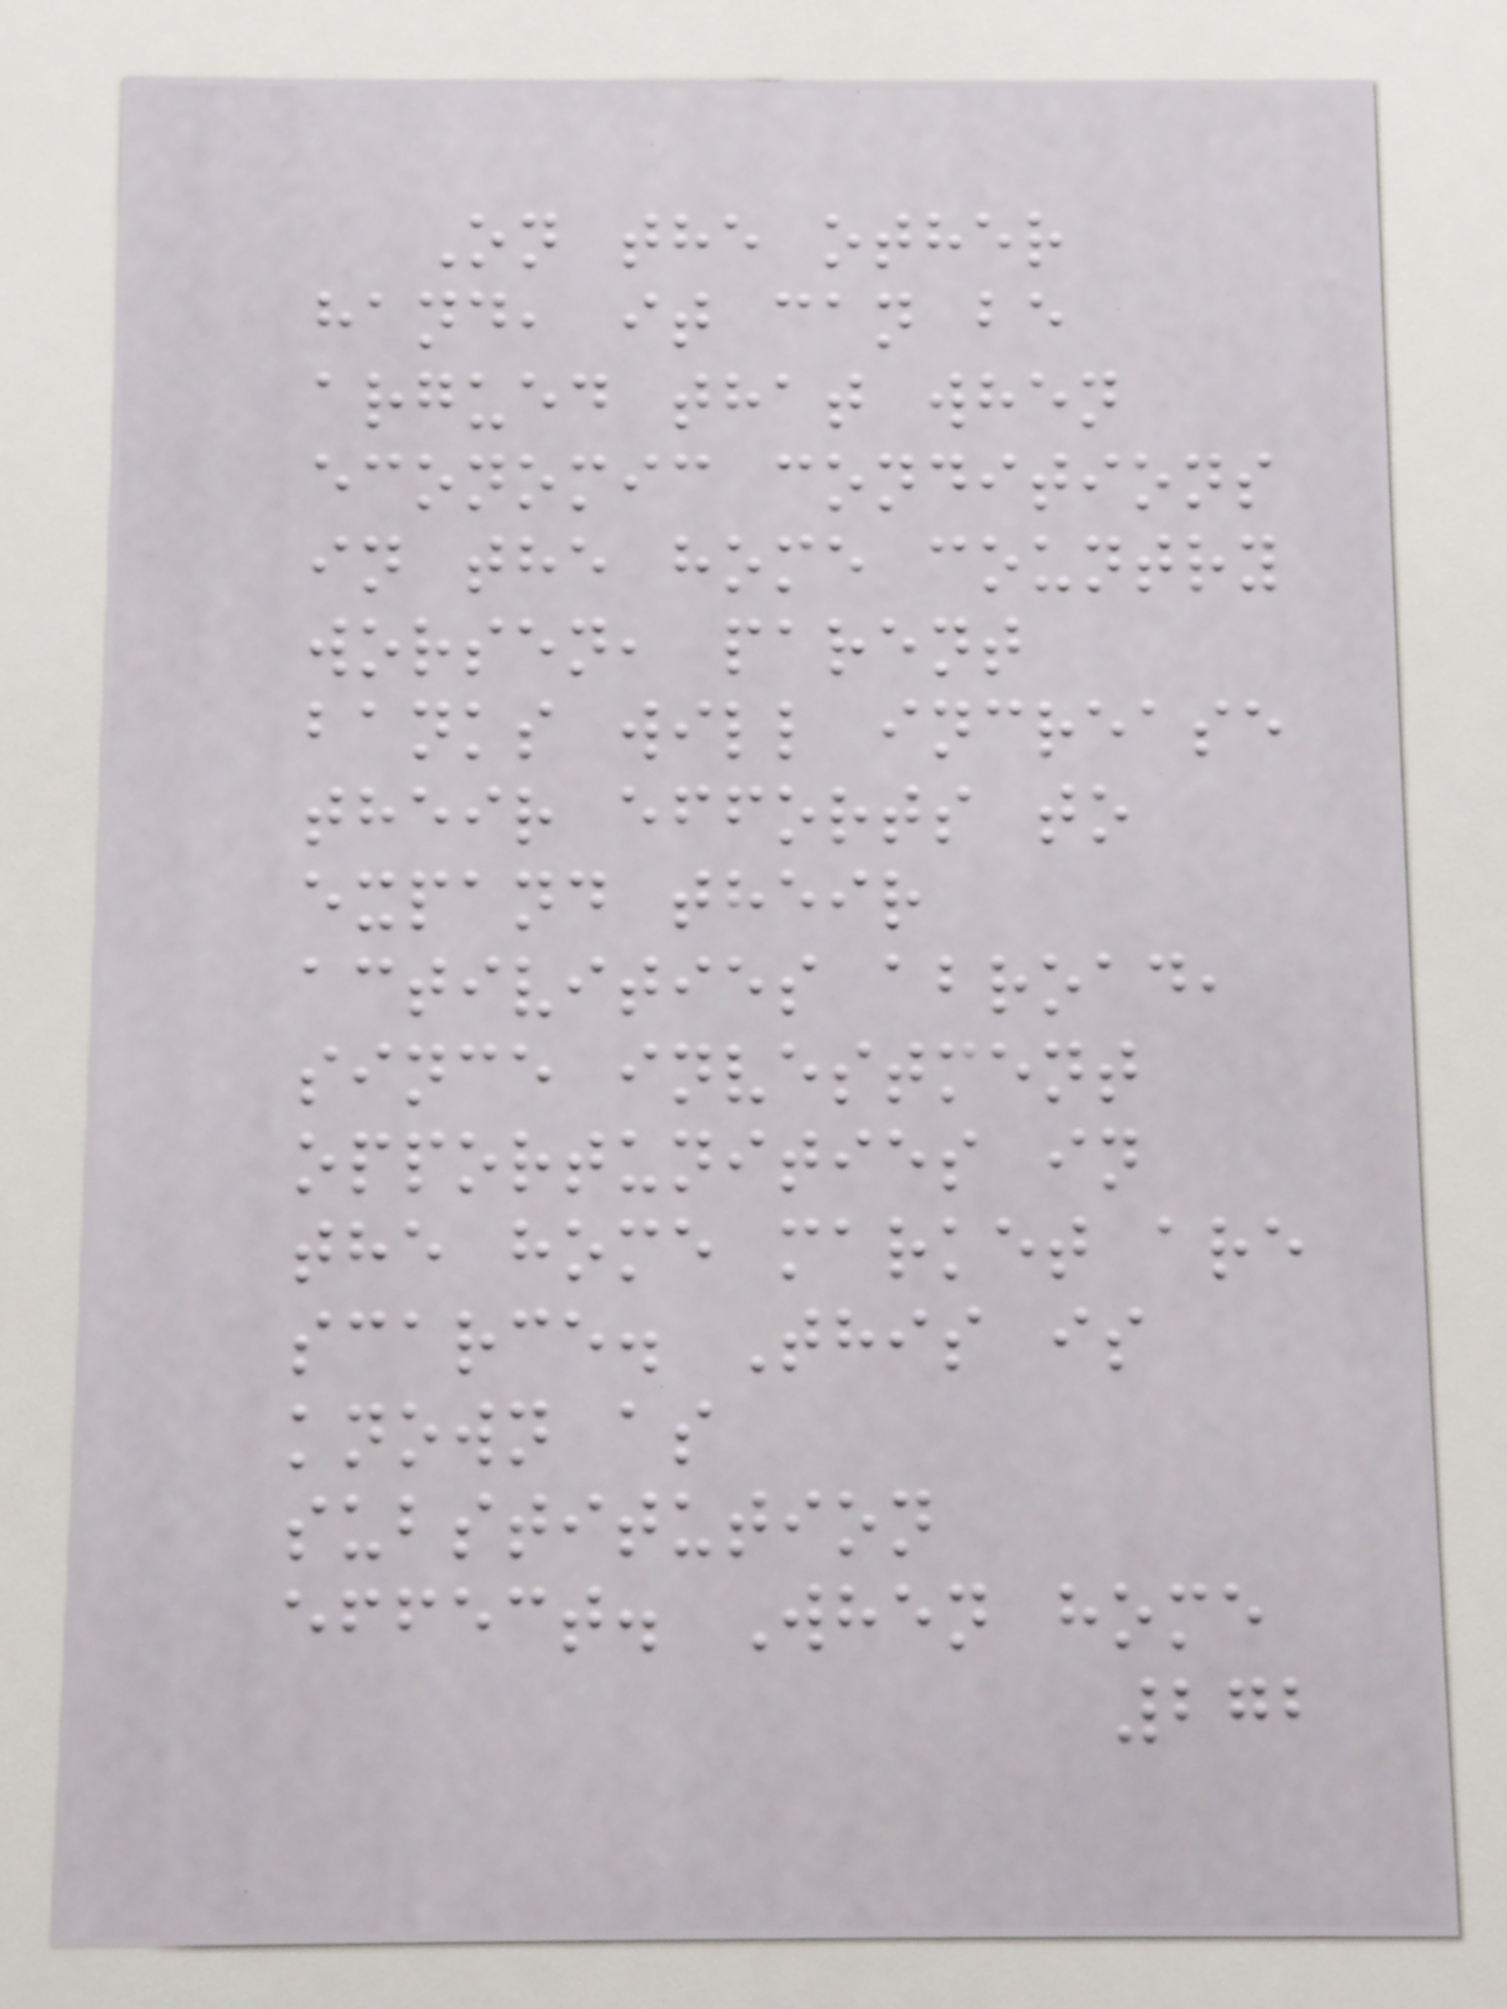On the other
hand, it can be
argued that when
economic conditions
in the home country
worsen, parent
banks will increase
their efforts to
expand their
activities abroad,
since investment
opportunities in
the home market are
scarce. This is
known as
substitution
effect. When home
272
